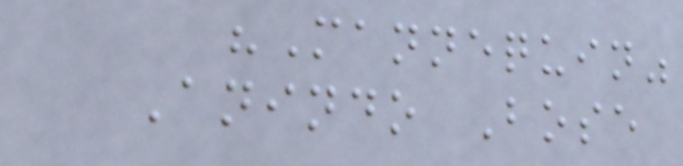"Mannequin"
Anindo Bose
